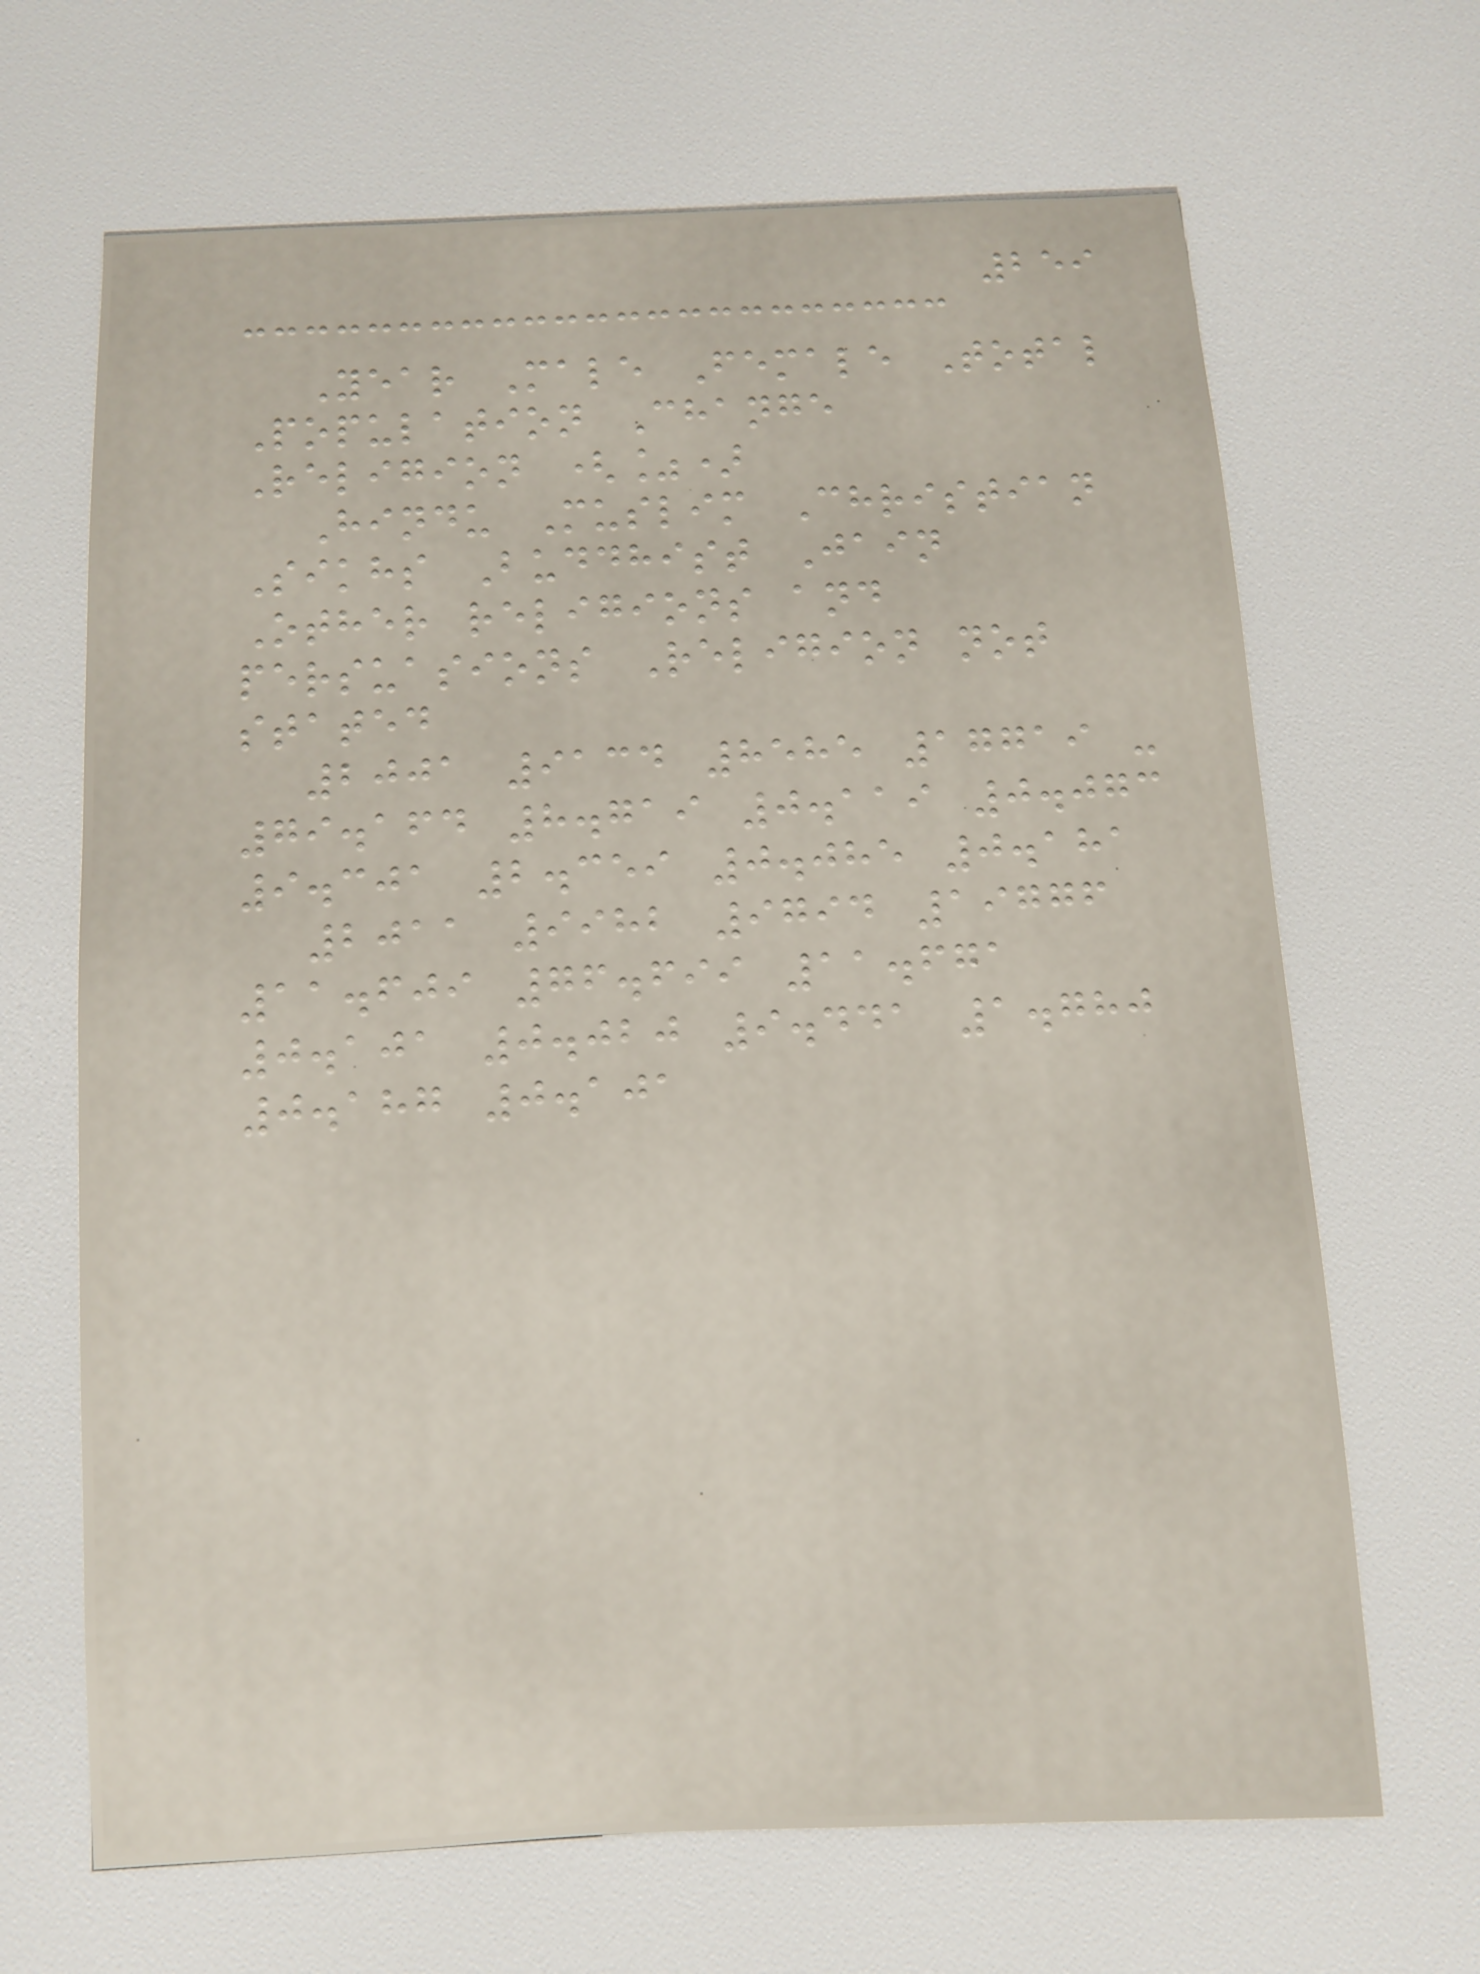259
Year Male Female Total
Population Change
Religion (%)
Hindu Muslim Christian
Sikhs Buddhist Jain
Other religions and
persuasions Religion not
stated
2001 9134 8585 17719 -
79.164 8.719 0.119 0.073
9.301 2.359 0.085 0.181
2011 9982 9794 19776
11.609 76.699 11.671
0.101 0.020 9.441 1.780
0.187 0.101
